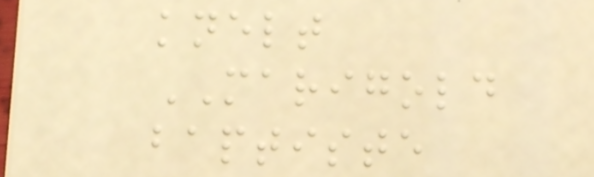knelt
MARIGOLD
baptiste
